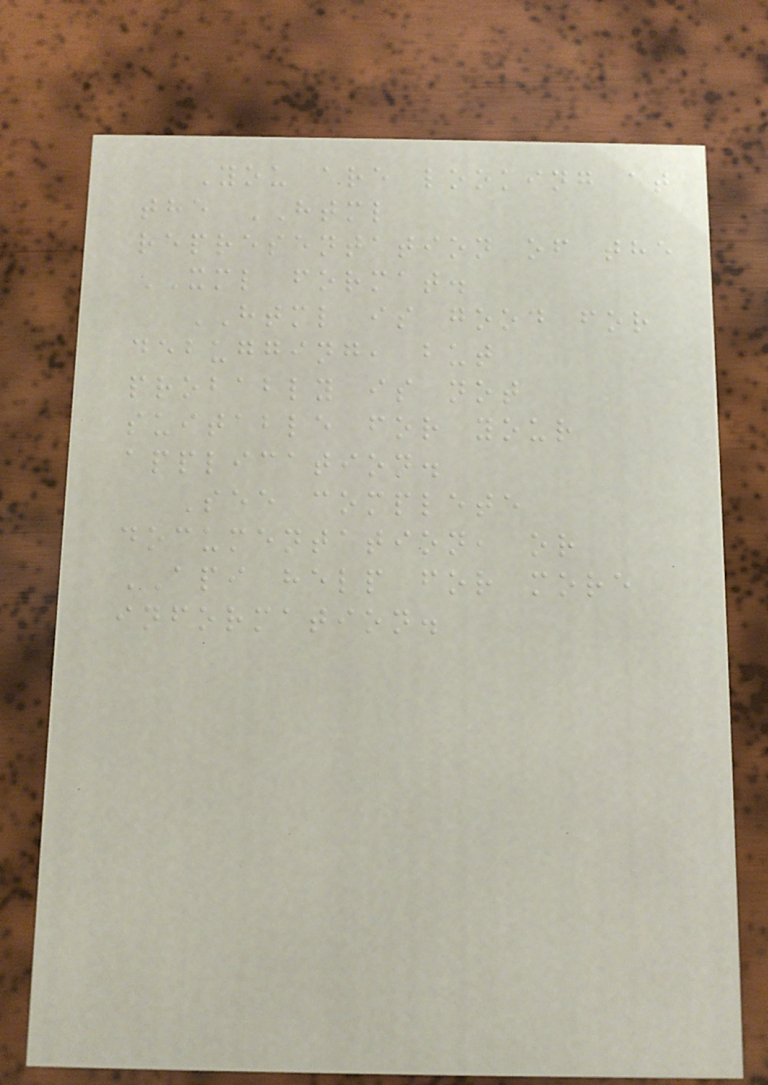You are looking at
the HTML
representation of the
XML format.
HTML is good for
debugging, but
probably is not
suitable for your
application.
See complete
documentation, or
API help for more
information.
